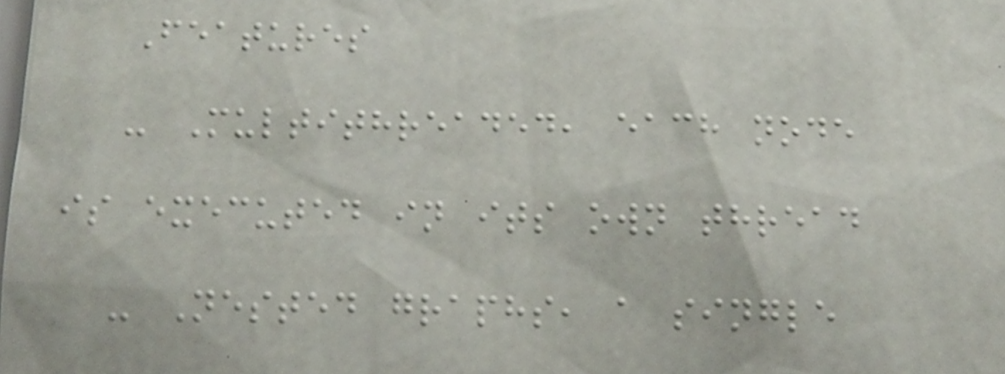Features
- Multithreaded, each node
is executed in its own thread
- Nested graphs, a single
